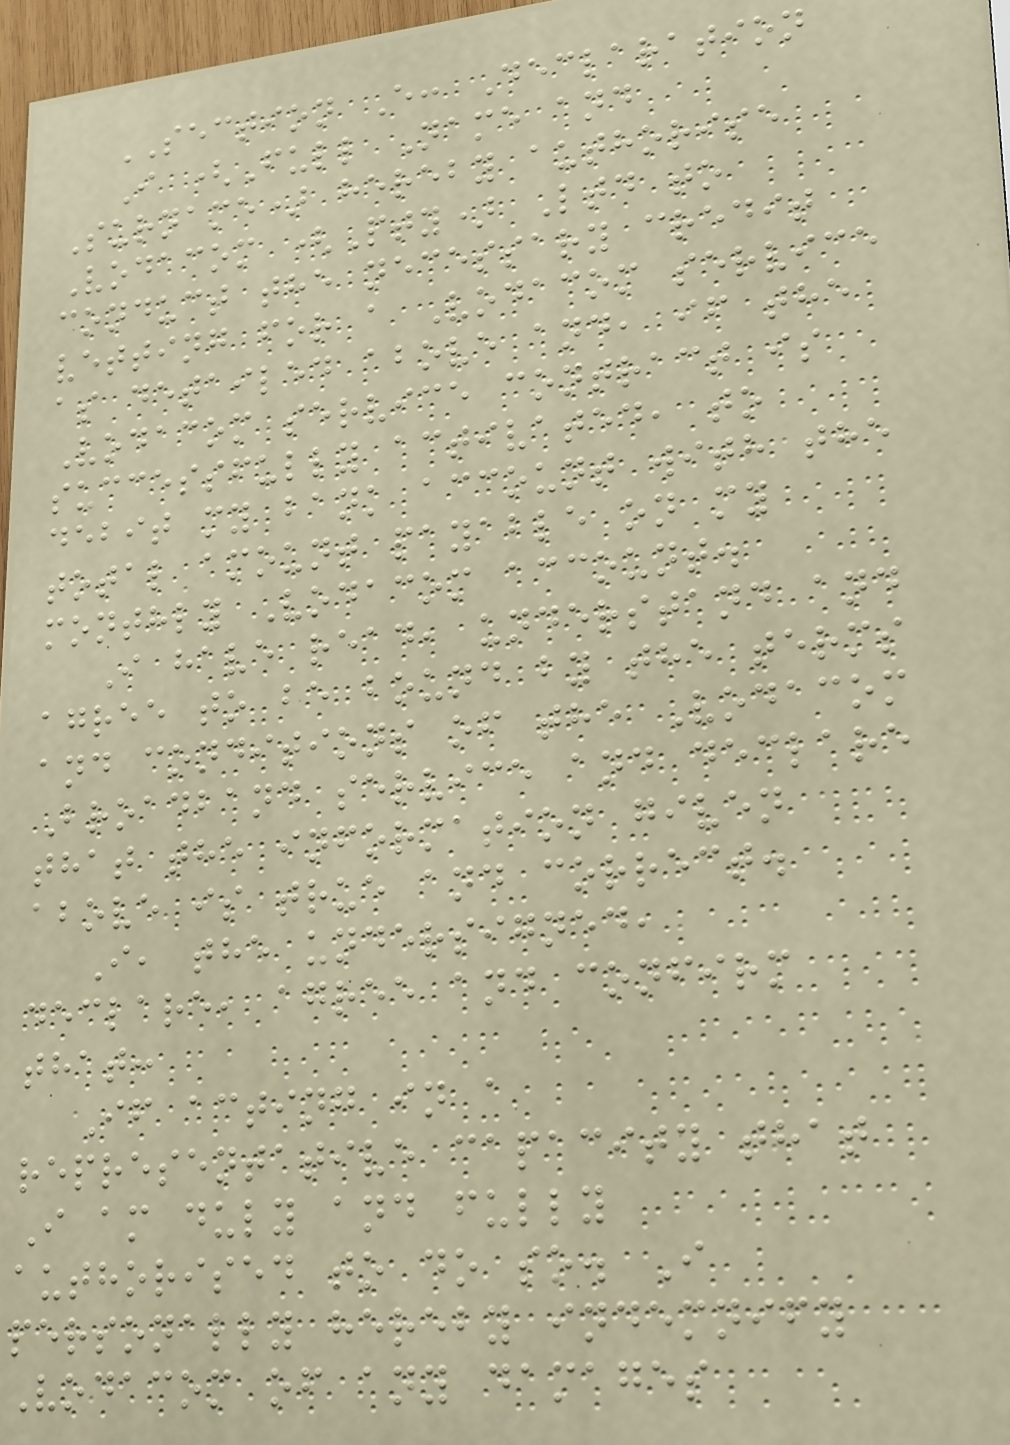SECTION E: Declaration
I (Full Name and
Surname) hereby authorise
Vodacom (Pty) Ltd to
conduct the necessary credit
vetting for a Vodacom service
as detailed above and, if the
Vodacom service contract is
successfully activated, to
debit my bank account with the
total amount payable on my
monthly Vodacom account.
I have read, understand and
agree to be bound by the terms
and conditions of the Vodacom
Broadband service and declare
that the information given
above is true and correct.
I, the undersigned,
declare, agree and confirm
that:
If acting in a
representative capacity that
I am duly and fully
authorised to do so. I
personally hereby indemnify
Vodacom of any damages
